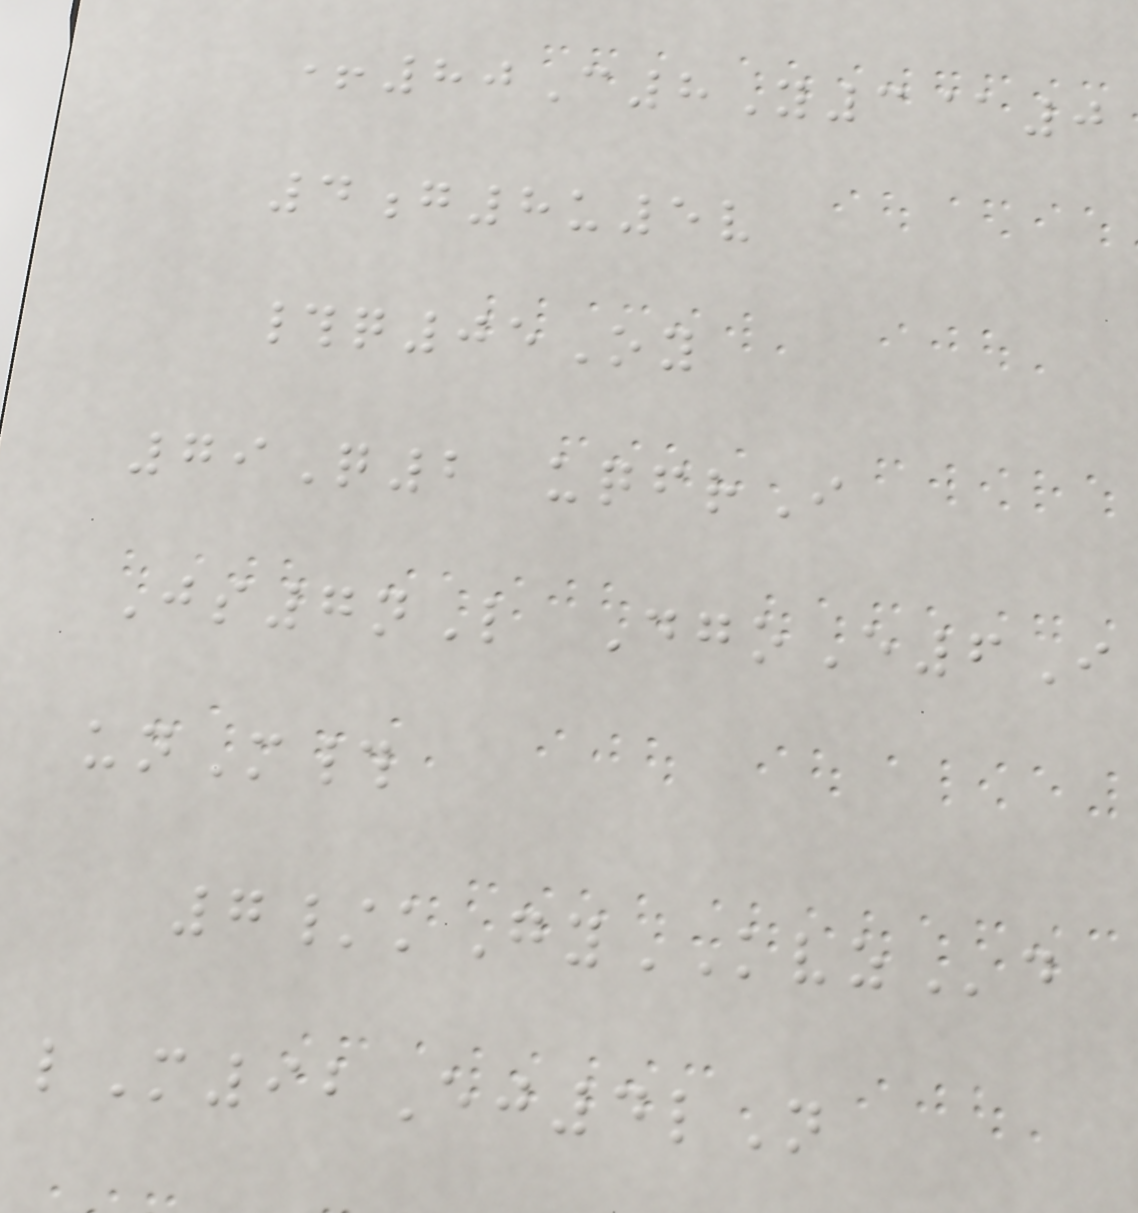+80C8Y3@0
4g8u5v
#q05Oy
79Q2 uqfrI
Js7nL DgoE6I
unM#
7/kGyKVZd
lM92Ej4lN
